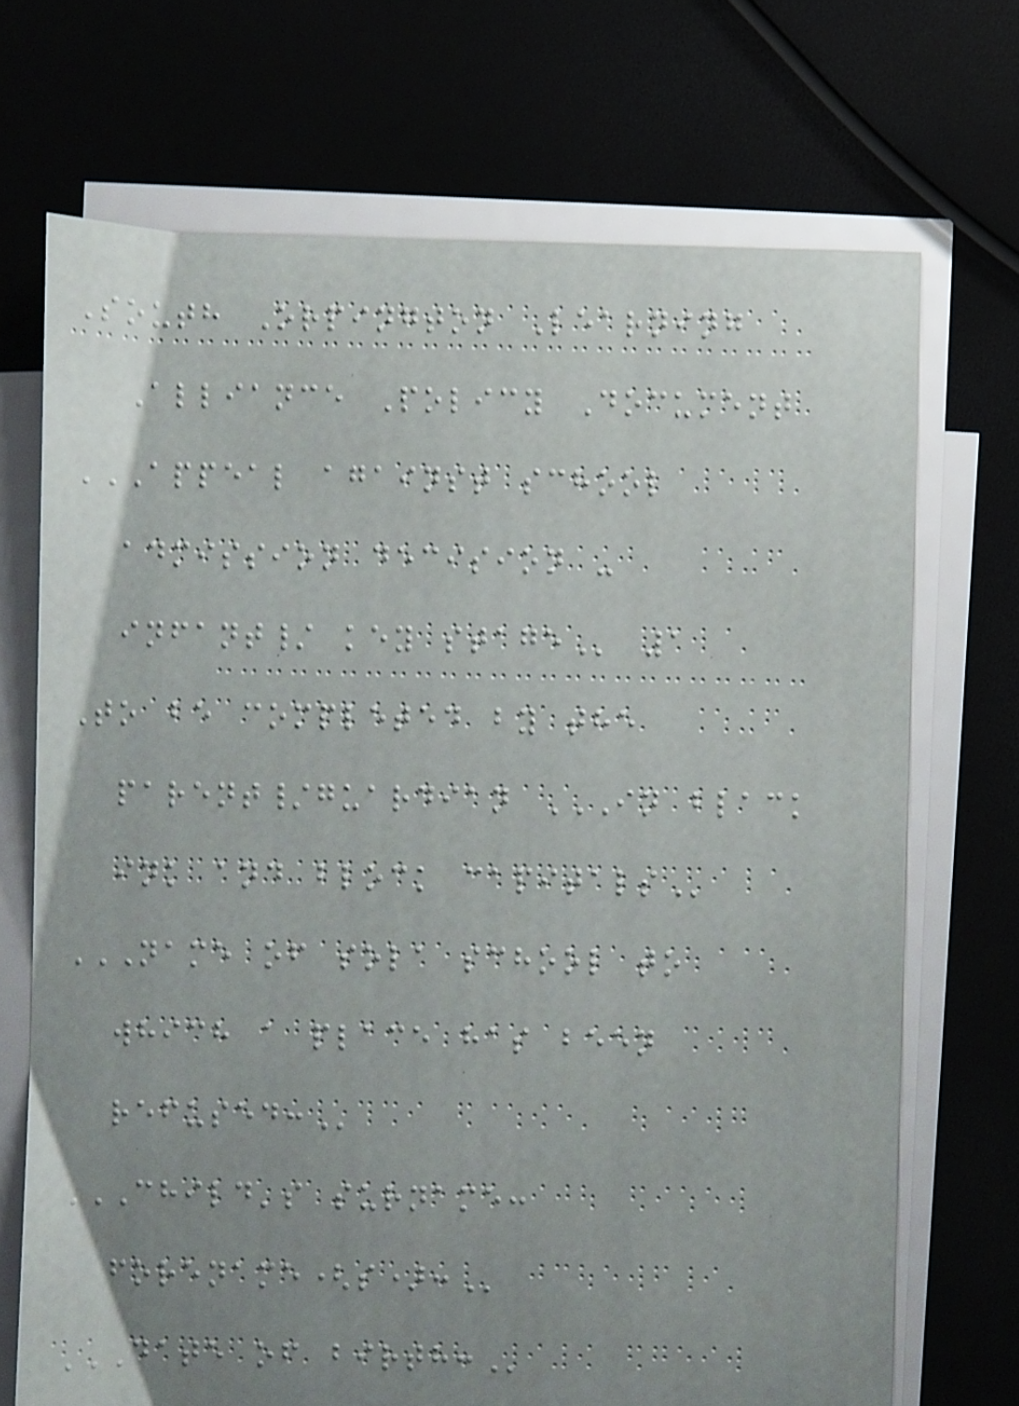South Orpington Learning
Alliance Policy Document
APPEAL AGAINST SCHOOL
ADMISSION DECISION -
INFANT/ KEY STAGE 1
To be completed by the
parent/guardian IN BLACK
INK AND BLOCK CAPITALS
NAME OF SOLA SCHOOL TO
WHICH A PLACE HAS BEEN
REFUSED:
CHILD'S SURNAME:
FORENAME(S):
DATE OF BIRTH:
